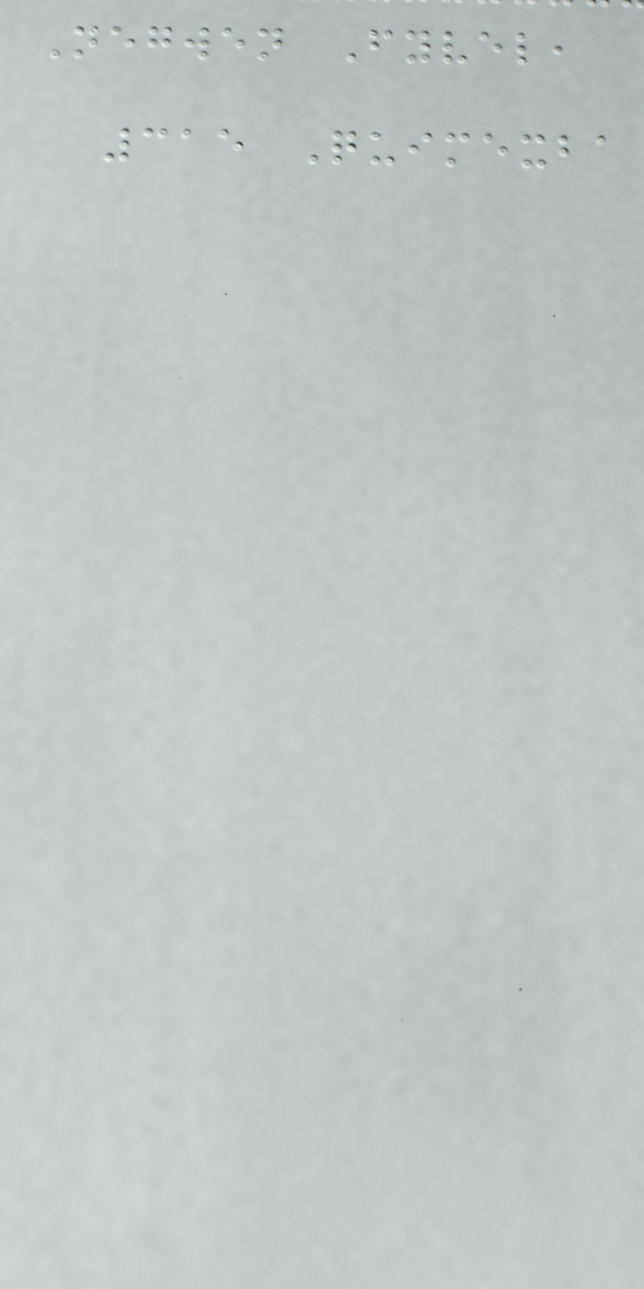Negwen Fyvel,
315 Quimexba
